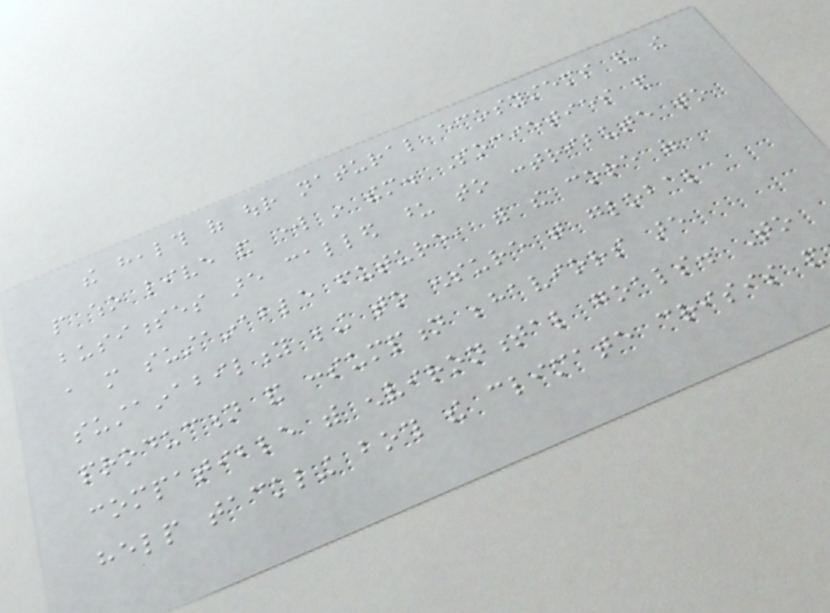the health of our natural ecosystems and the
people who live and work in them. Societies and
businesses are called upon to contribute to
a more sustainable future, with the core of
sustainability being to ensure that global
production and consumption behaviors are
compatible with environmental goals. To
help tackling both the climate crisis and
